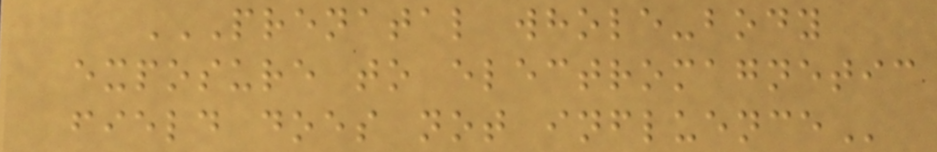PRENATAL WHOLE-BODY
EXPOSURE TO ELECTROMAGNETIC
FIELD DOES NOT INFLUENCE
